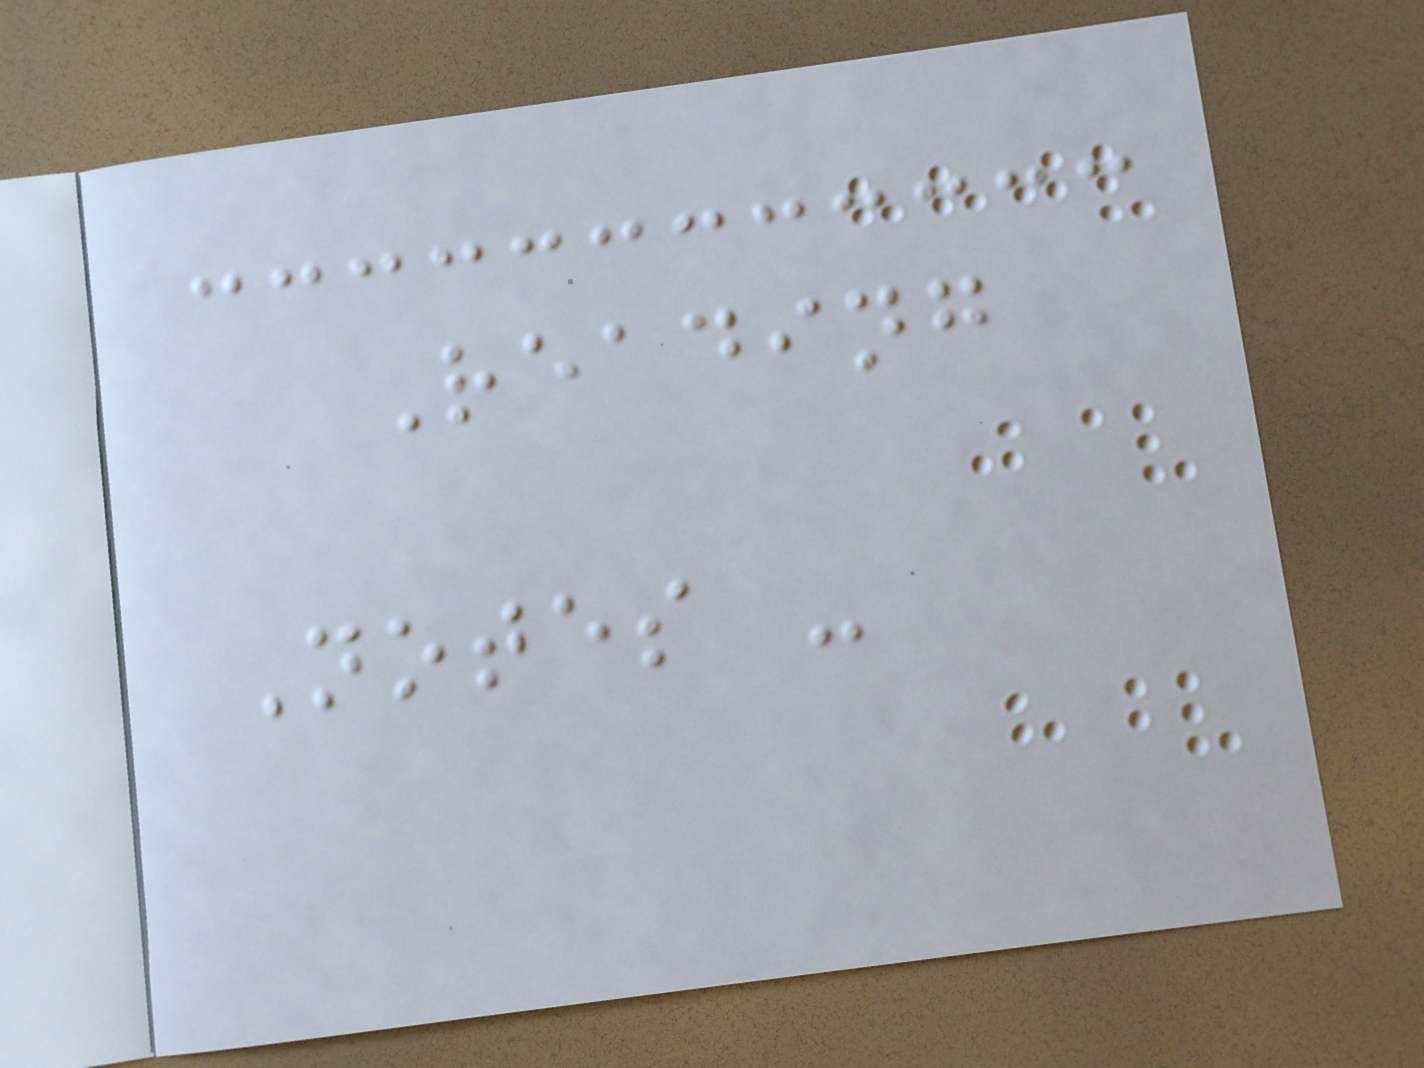Reading
Notes -
